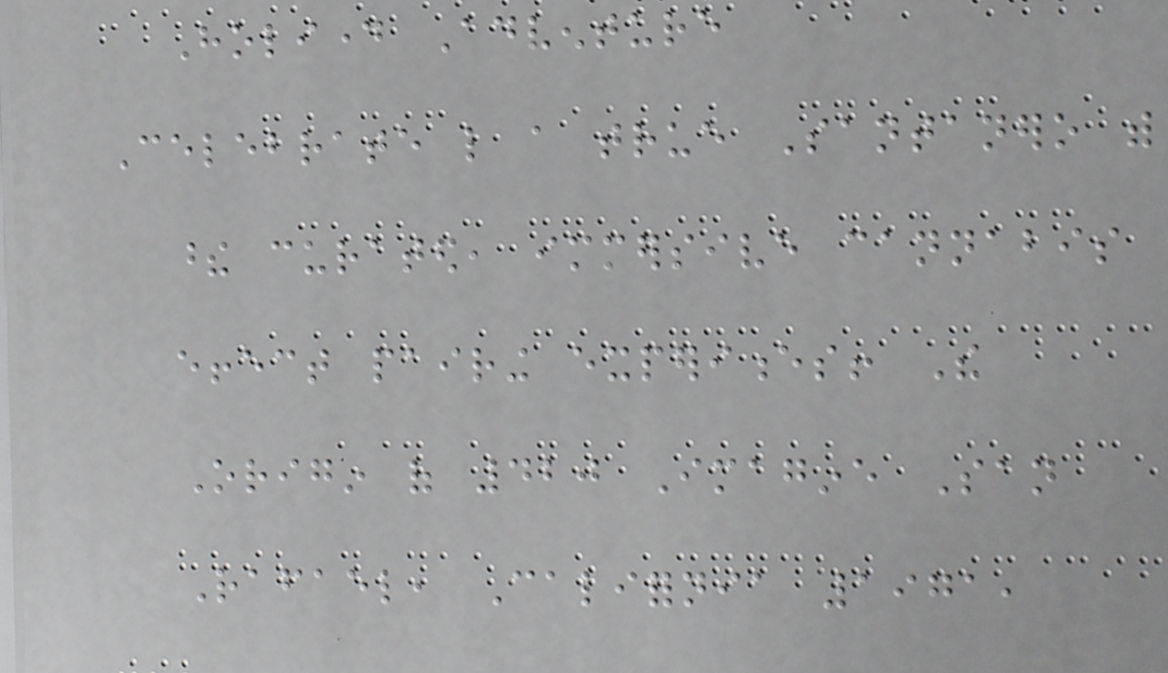Holiday Adventure
Celebrate like a true Santanero with
these curated, immersive cannabis
effect pairing experiences! The
Origin of 420 Imagine San
Rafael, California 1971,
